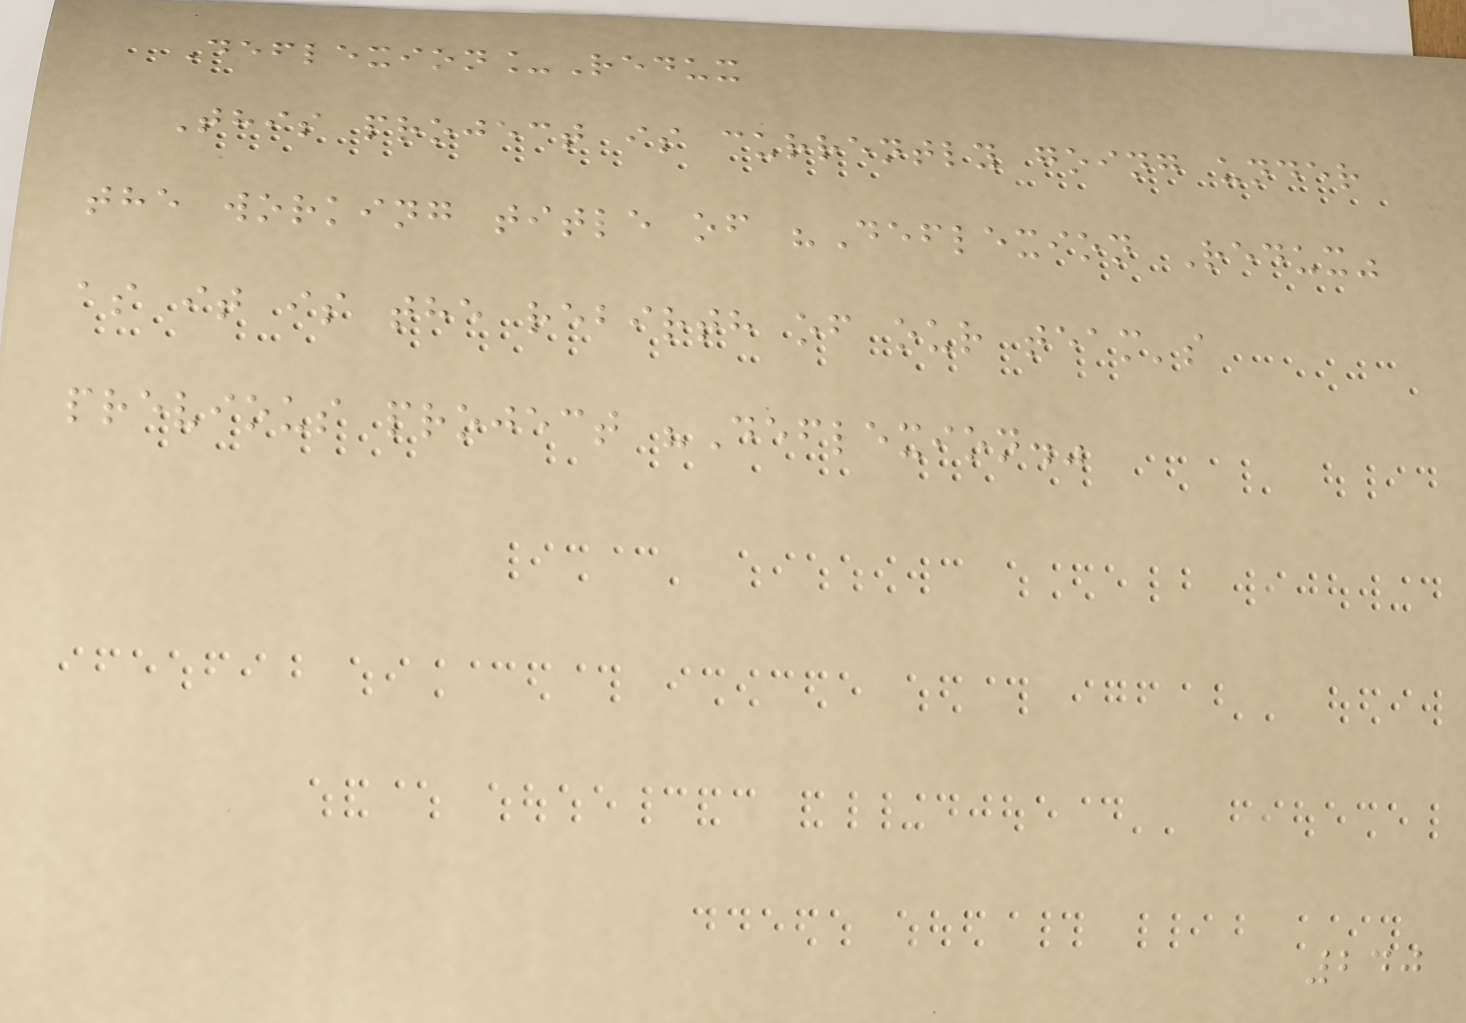Deflexion_Redux
This project is currently going under
the working title of "Deflexion Redux"
as it is the rebirth of our team's
previous project "Deflexion."
240
